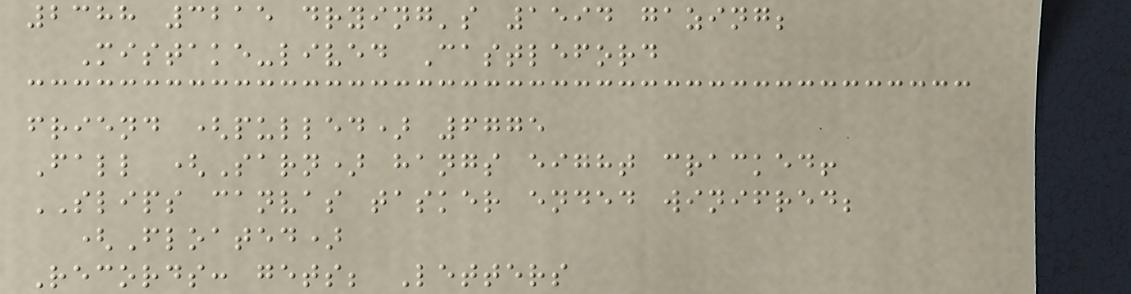2388 3215 drying's 1594 gazing;
Mistake-lived Castleford
friend (pulled) 6775
Fall (Sarn) hangs eight cracked!
SLIPS canvas tasker ended winifred;
(Floated)
Records: gets; Letters
